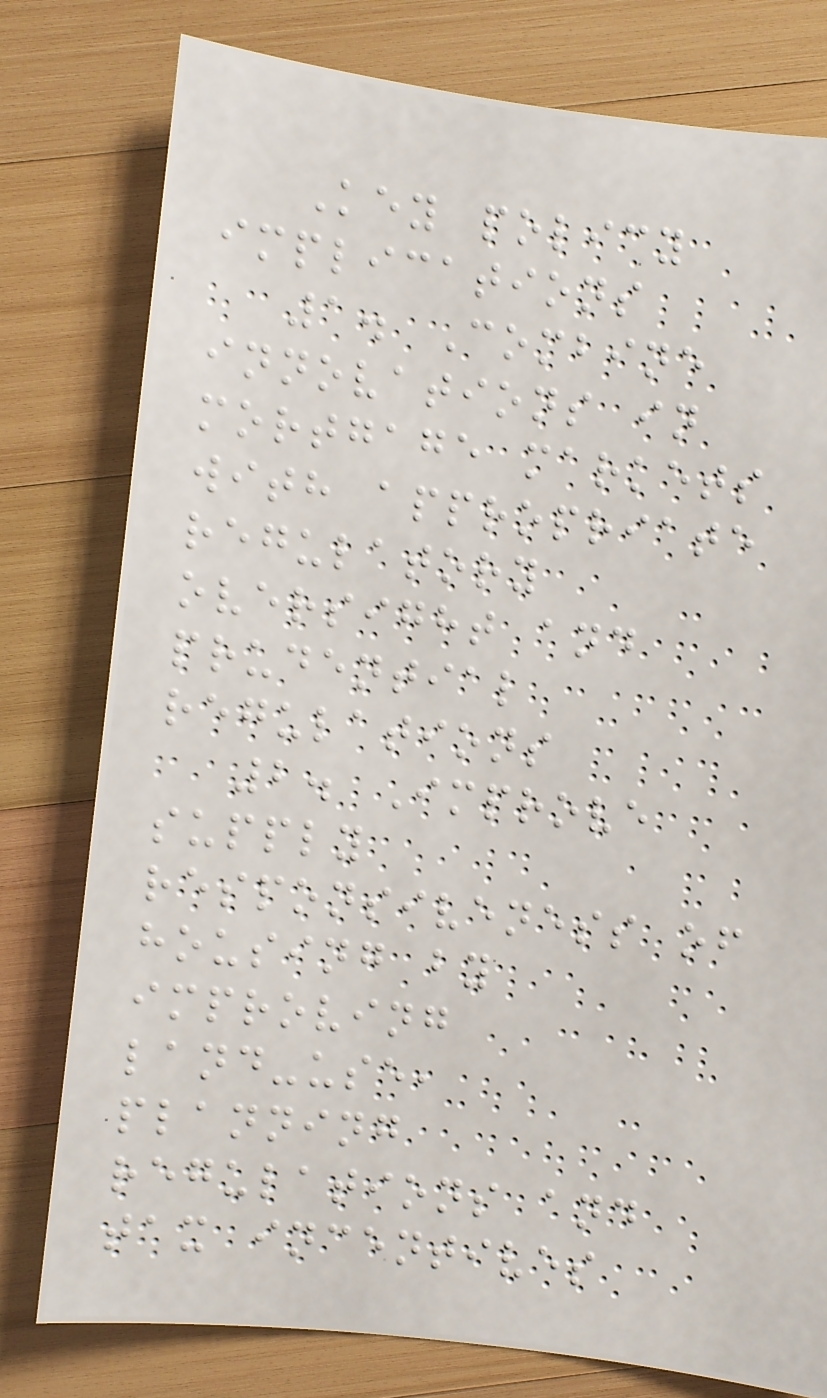Key policy
implications
1. Combine
innovations in
mortgage markets
with appropriate
regulatory
oversight and
prudential
regulations
2. Improve
supply
responsiveness of
housing by
improving
land-use,
planning
regulations and
tax incentives
